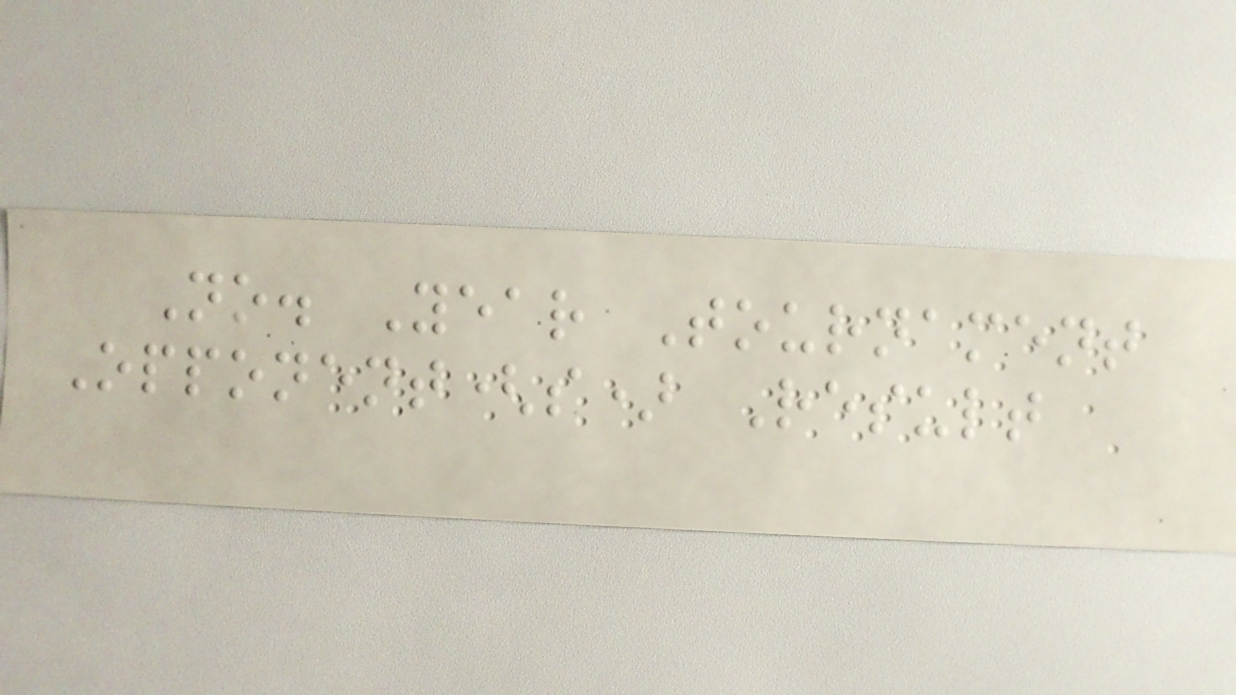No. Year Tournament
Opponent(s) Result
